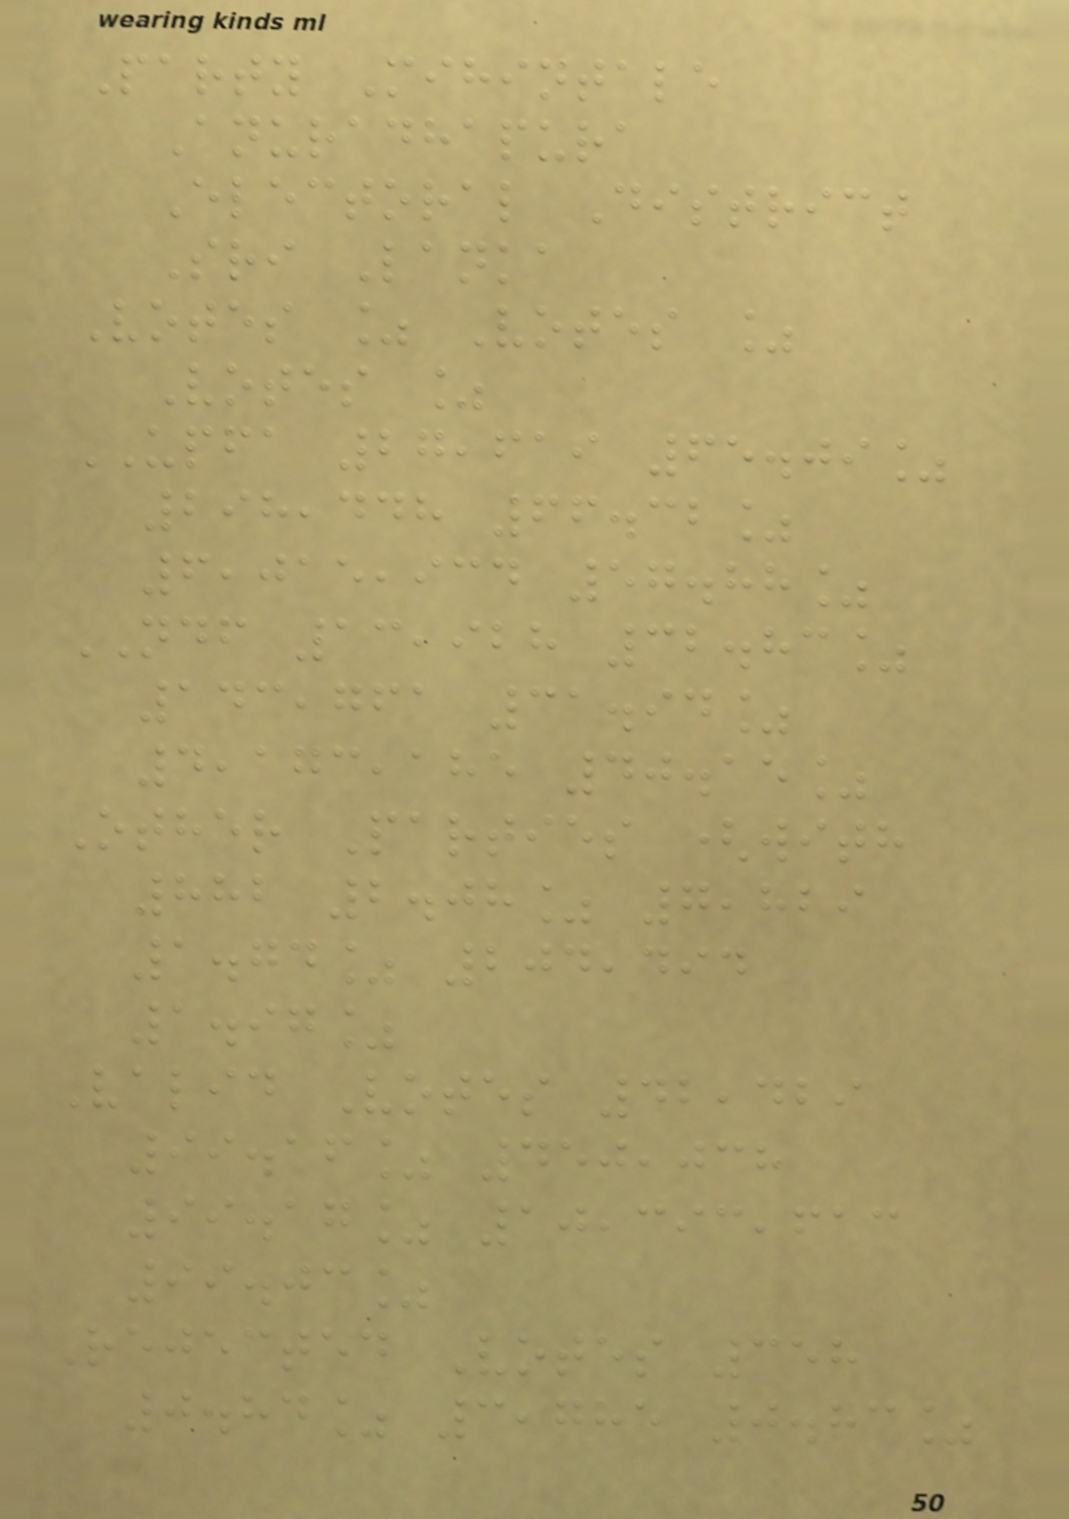Party Mihintale
Anuradhapura
Electoral District
Sri Lanka
Votes % Votes %
Votes %
UPFA 27,619 65.09%
298,448 66.32%
6,015,934 57.88%
NDF 13,928 32.83%
143,761 31.94%
4,173,185 40.15%
Other Parties (with
882 2.08% 7,829
1.74% 204,494
1.97%
Valid Votes 42,429
99.16% 450,038
99.17% 10,393,613
99.03%
Rejected Votes 358
0.84% 3,785 0.83%
